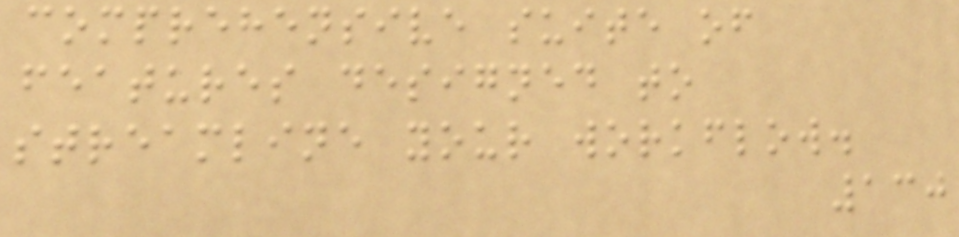comprehensive suite of
features designed to
streamline your workflow.
130
